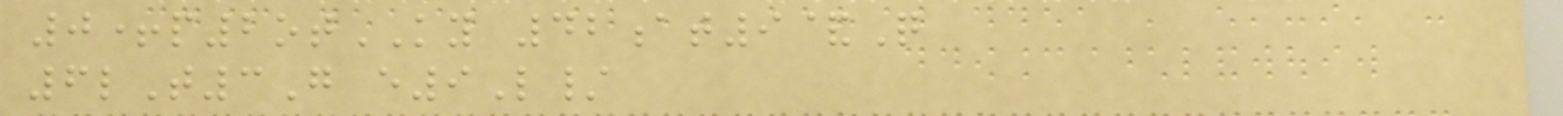0+p2otKY 42at9&Q
6lT3G e9L/
